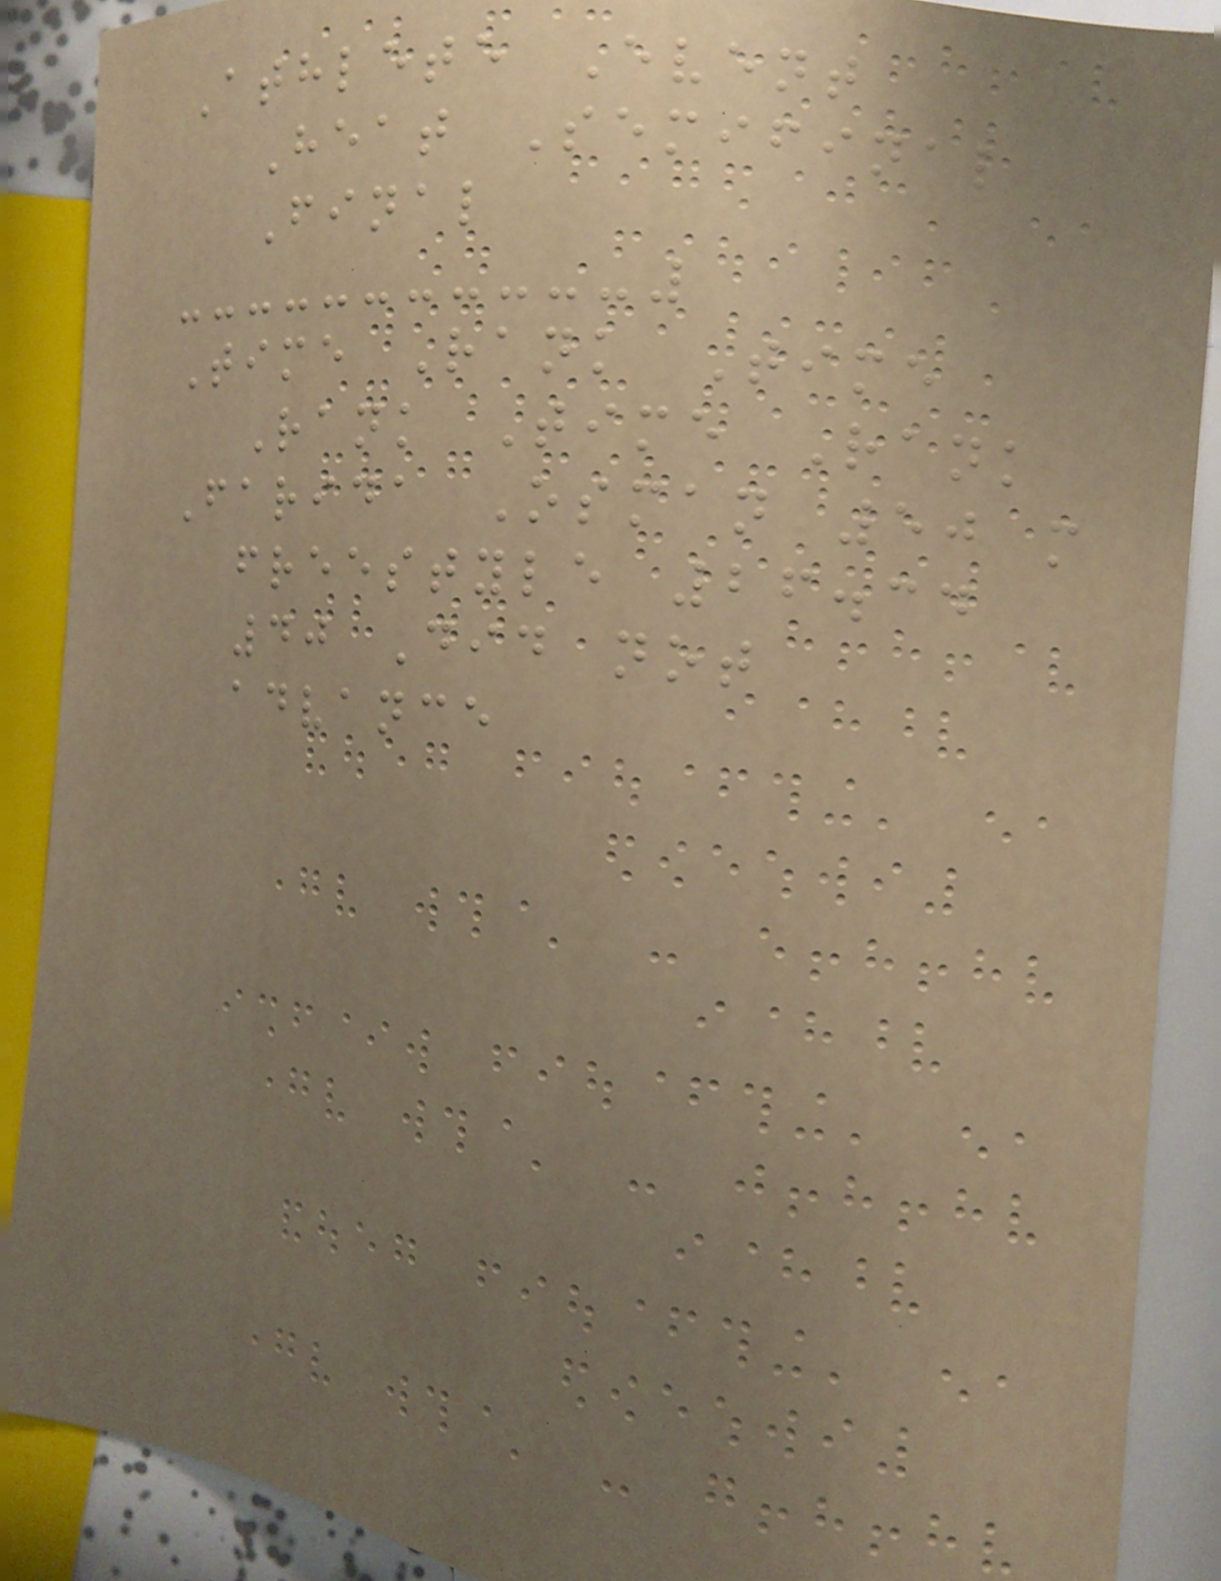Athlete Event
Heat Semifinal
Final
Time Rank Time
Rank Time Rank
Farida Osman 50 m
freestyle 26.34
40 Did not
advance
